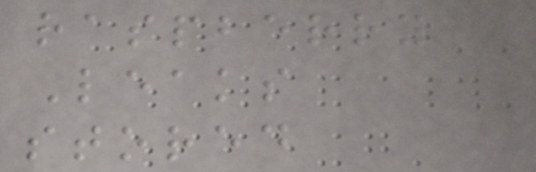raspberry
Leaks
stored
